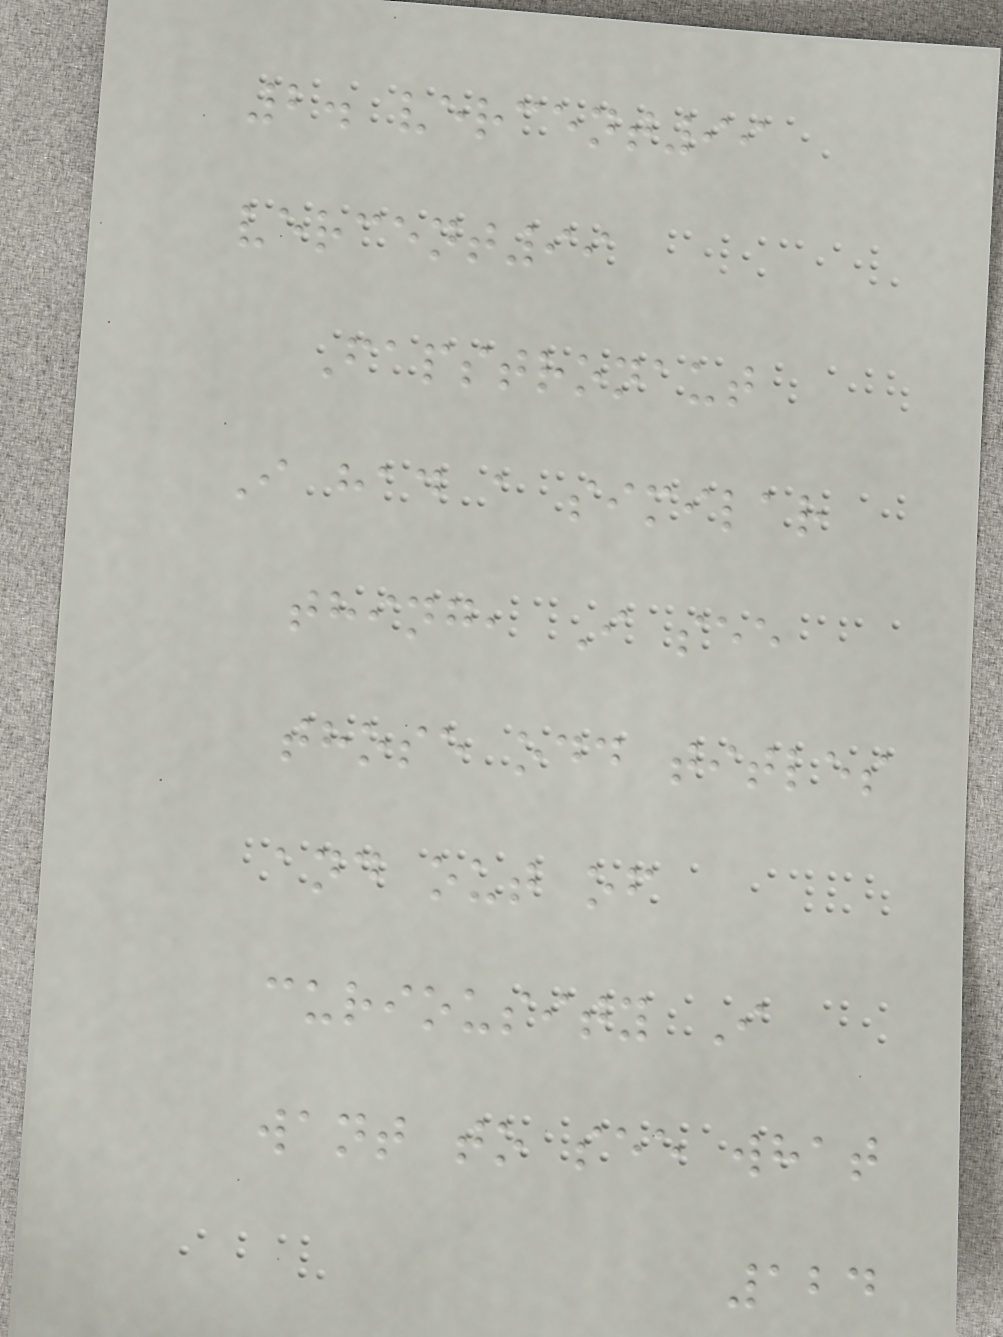2. vercent99
vercent99
Fapstronaut
I had a similar
thing, I see
those odd titles
and out of
curiousity I
want to see what
124
